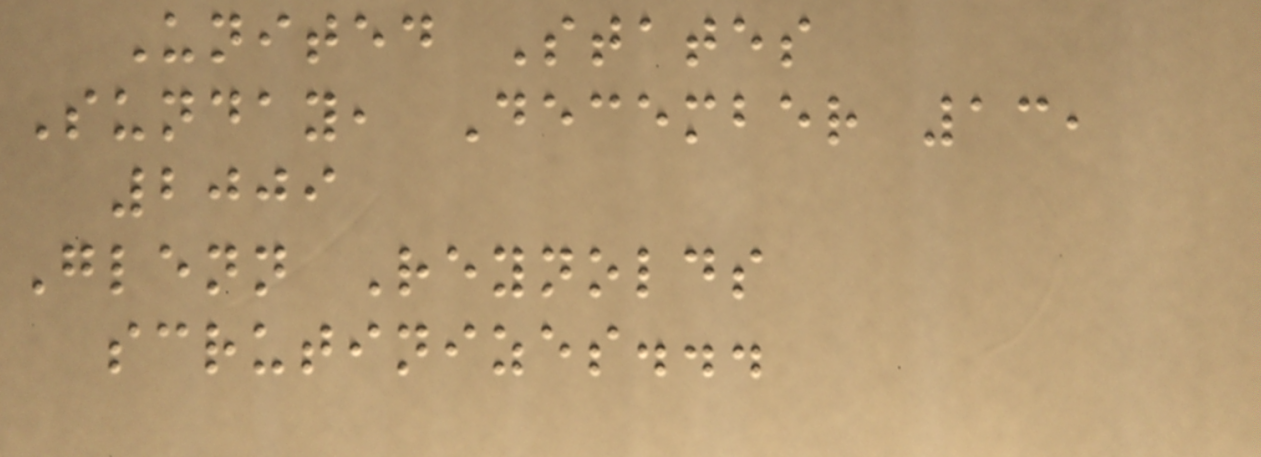United States
Sunday, December 13,
2009
Glenn Reynolds
scrutinizes...
